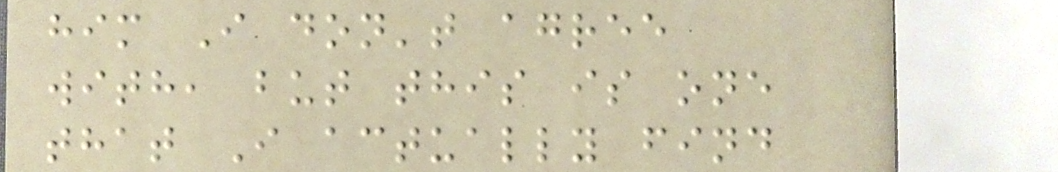him I don't agree
with, but this is one
that I actually find
